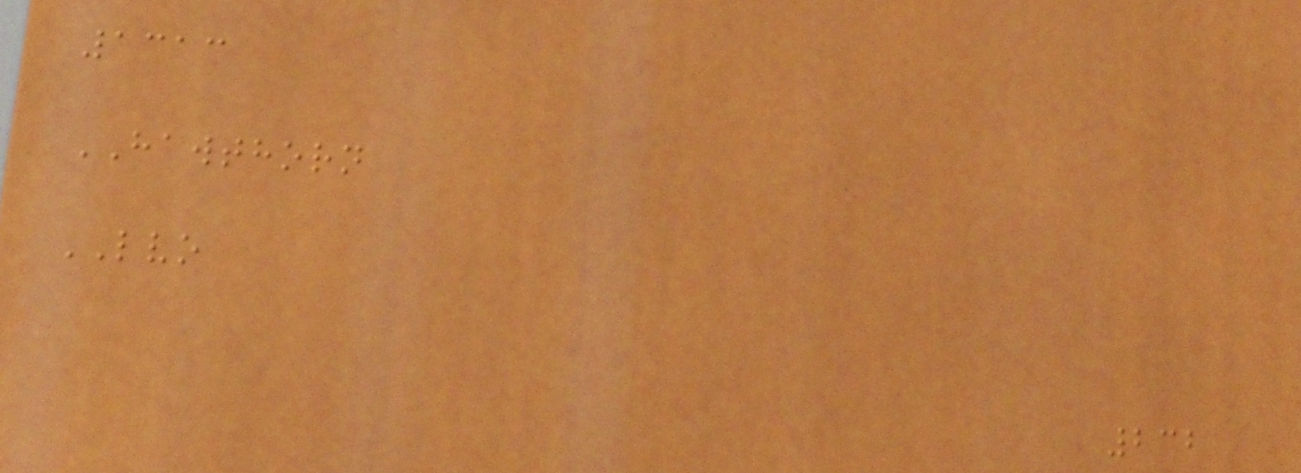1313
HAWTHORN
LVO
232
